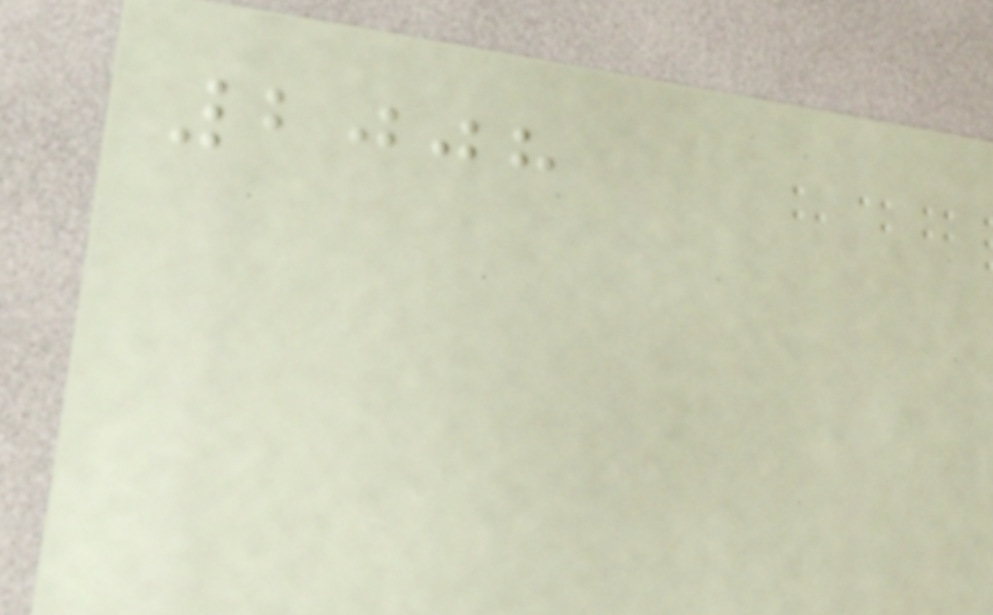2008
